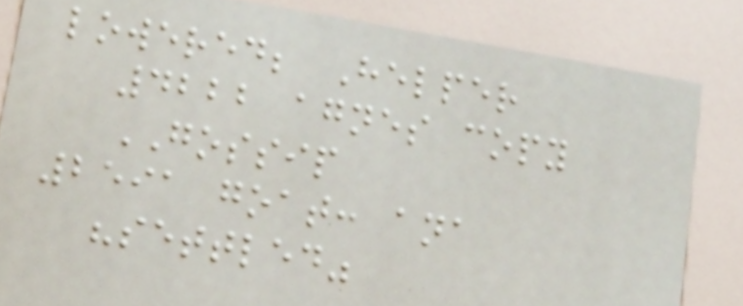lowered; Helper
4222 agnes copy
GOSSIP
2591 goat: ana
"settled"
